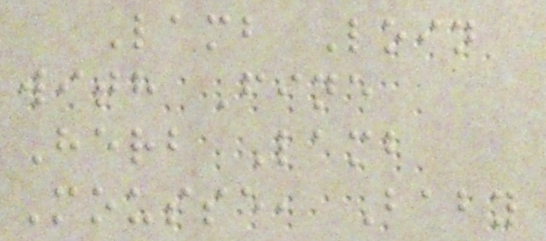Lamb Loin
with Fine
Herb Lamb
Mousse, Baby
